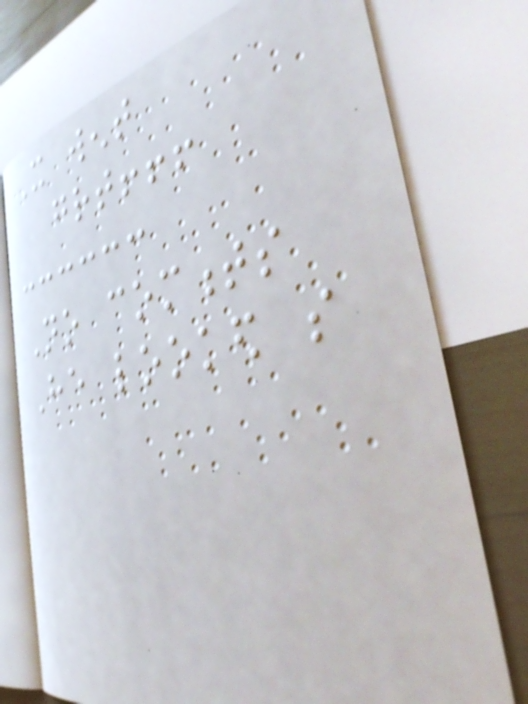It went
great!!!
No comments
He looked so
